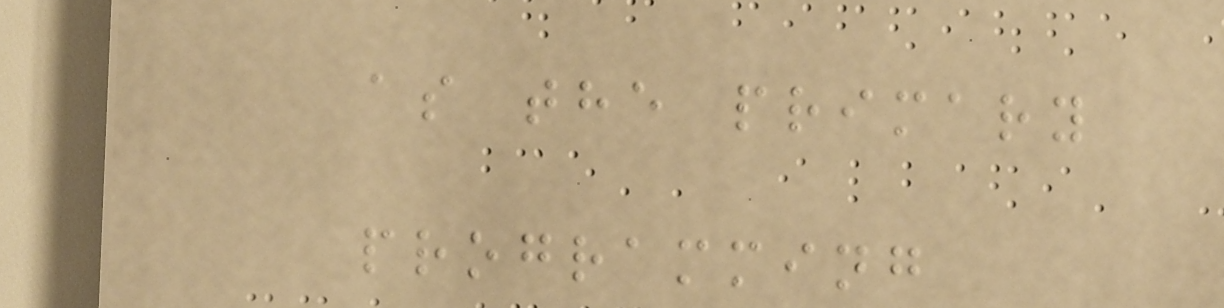as the primary
programming
